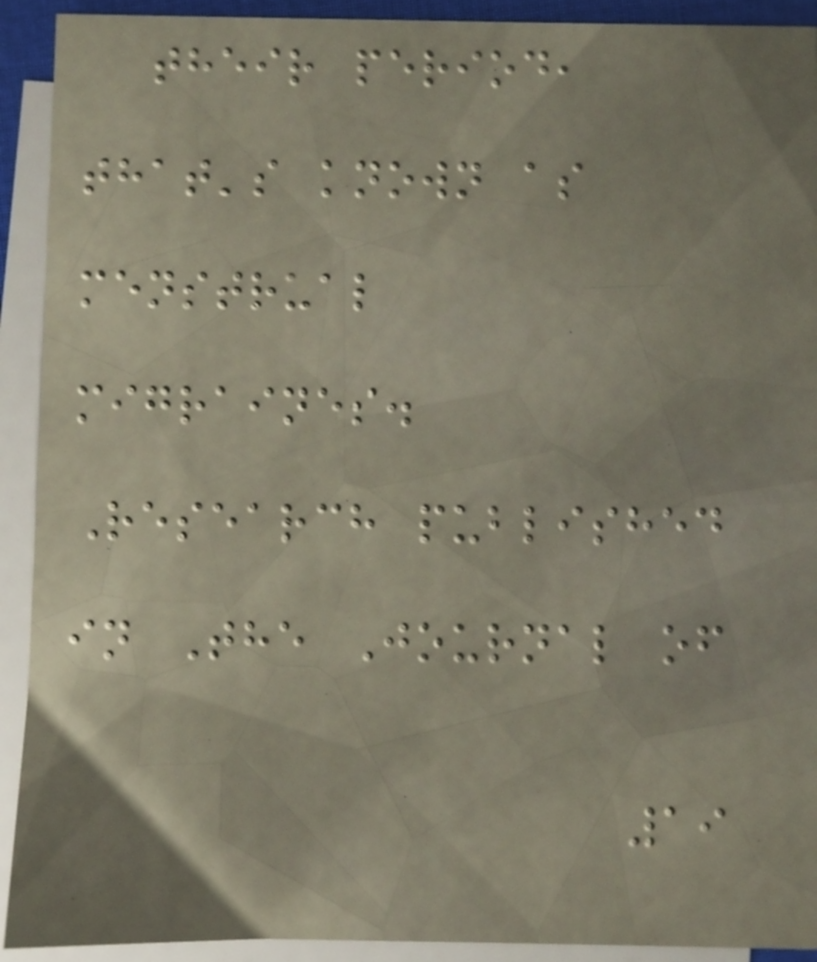their period,
that's known as
menstrual
migraines.
Research published
in The Journal of
19
